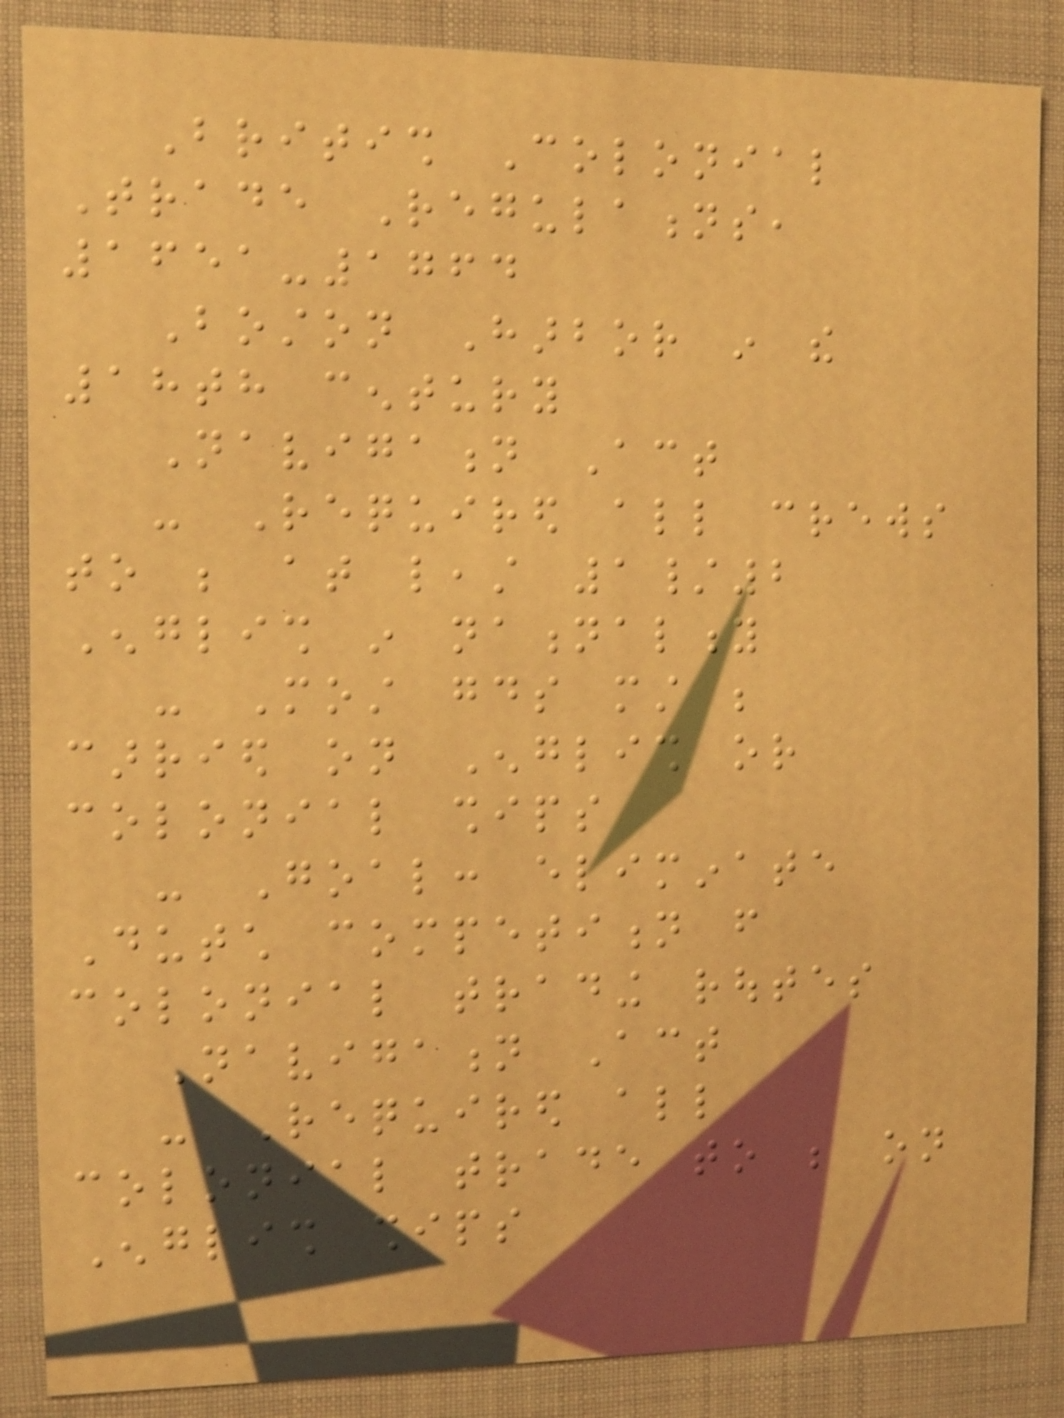British Colonial
Trade Regulations,
1651-1764
Boston Harbor in the
18th century
Navigation Act
- Required all crews
to be at least 1/2
English in nationality
- Most goods must be
carried on English or
colonial ships
- Goal: eliminate
Dutch competition from
colonial trading routes
Navigation Act
- Required all
colonial trade to be on
English ships
